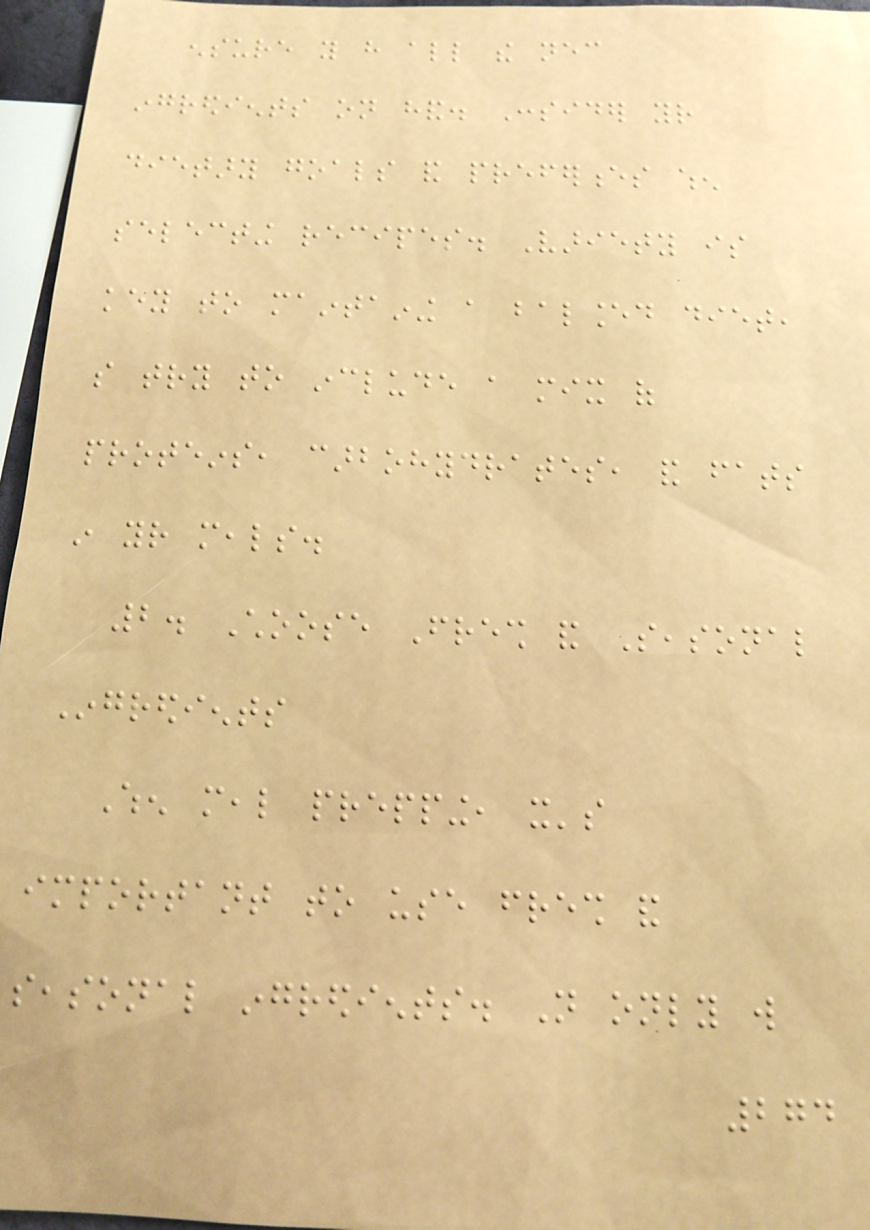ensure you have all the necessary
ingredients on hand. Consider your
dietary goals and preferences when
selecting recipes. Variety is
key to maintaining a balanced diet,
so try to include a mix of
proteins, carbohydrates, and fats
in your meals.
2. Choose Fresh and Seasonal
Ingredients
When meal prepping, it's
important to use fresh and
seasonal ingredients. Not only will
274
